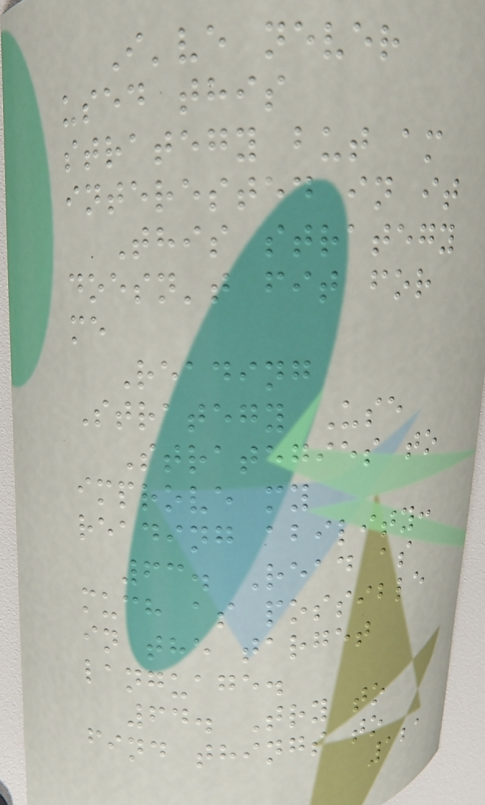I've never
used this
strategy but am
interested in it
This strategy
doesn't fit for
me
Reading
Strategy Use
Strategies to
improve my
reading ability:
63. Read as
much as possible
in the target
language.
64. Try to
find things to
121
